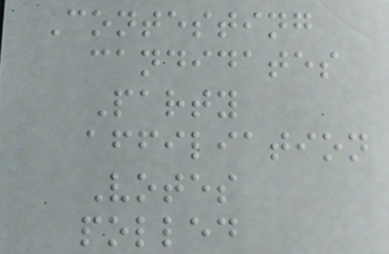Contesting
candidates
Party
affiliation
Votes
polled
